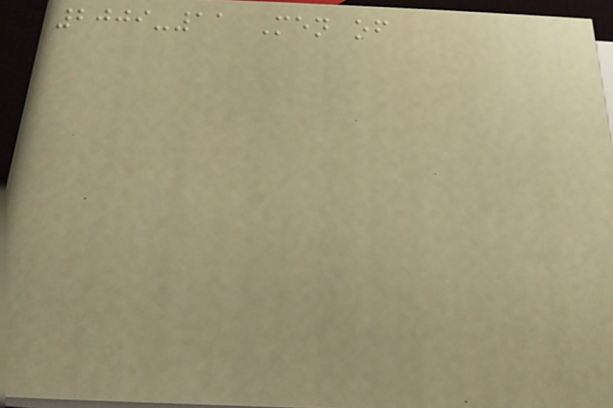2009-11 Men of
